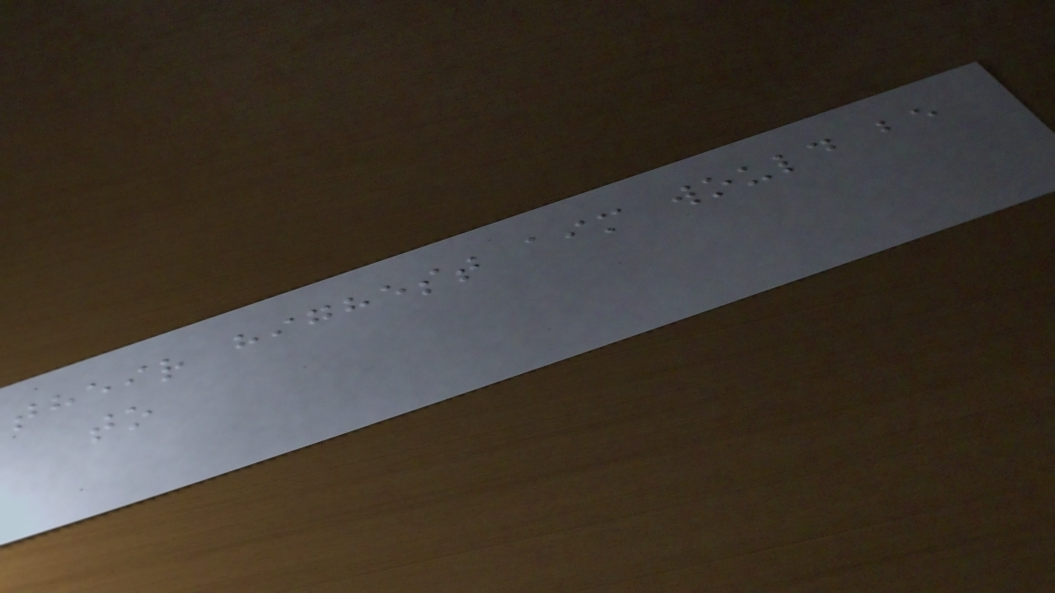their highest aim would be
to
